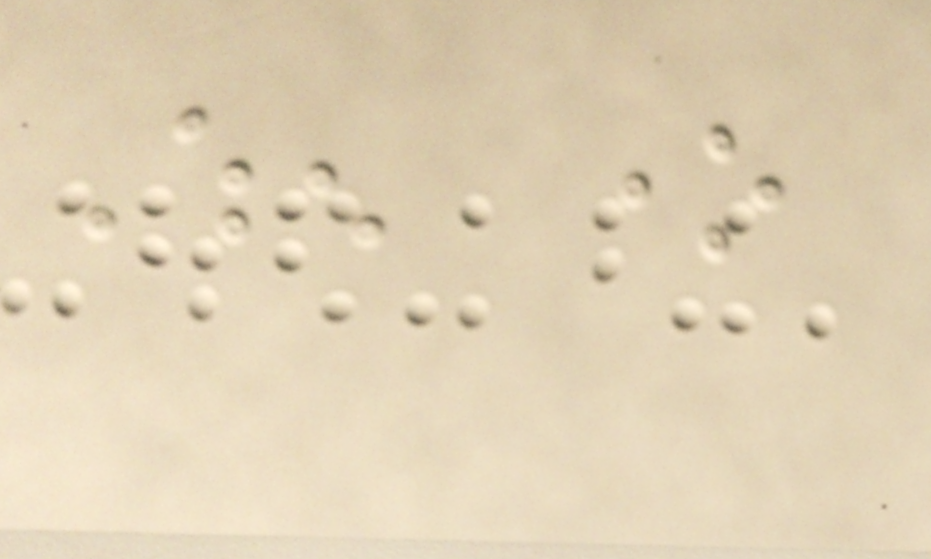When one
